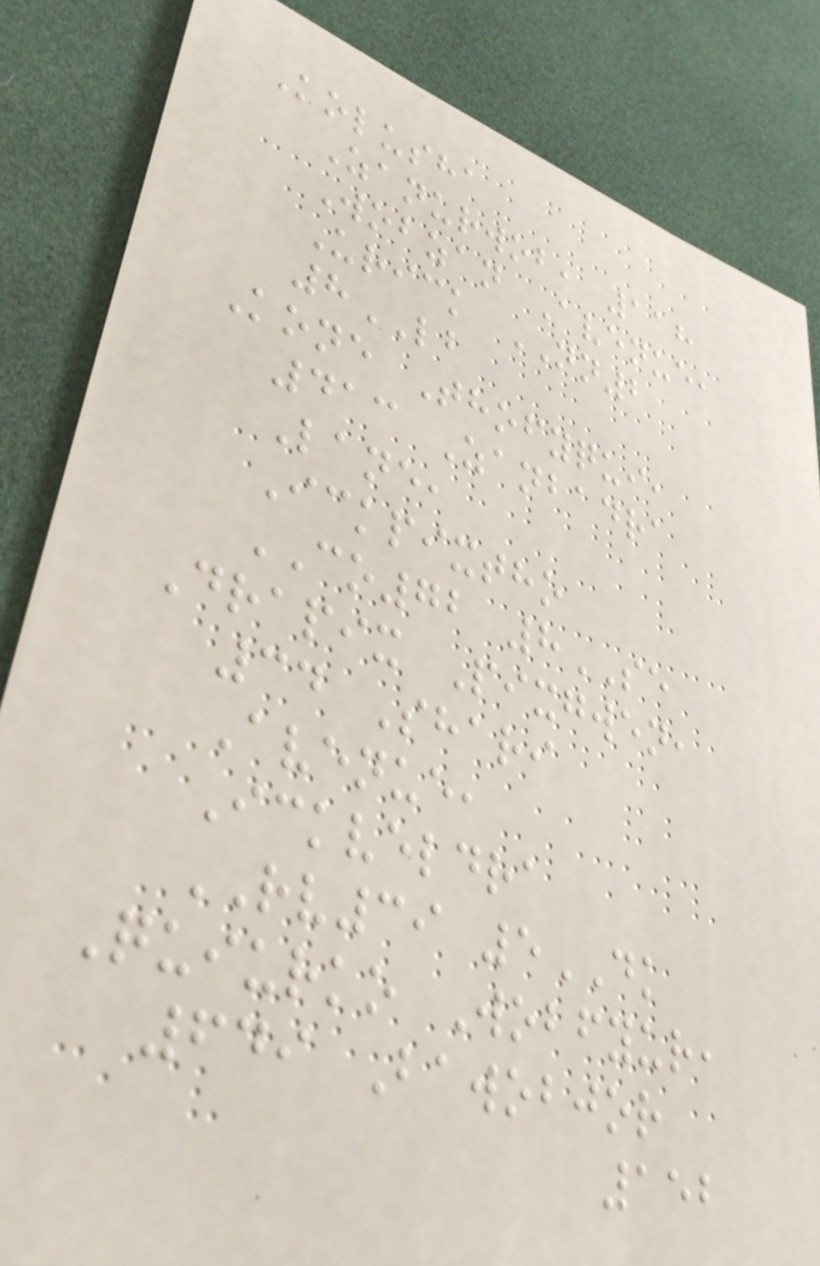Kolusha
Zanurwob, 118
Wobzan Avenue,
Urick NN2
8LB
Kone Thofyqui,
413 Zanbadra
Lane,
Ickpixtho
CO72 8SE
Drapix Pixgwen,
34 Shari
Avenue,
Ickveldra
RV39 5DK
Quiurko Wobfyur,
649 Bawobjor
152
